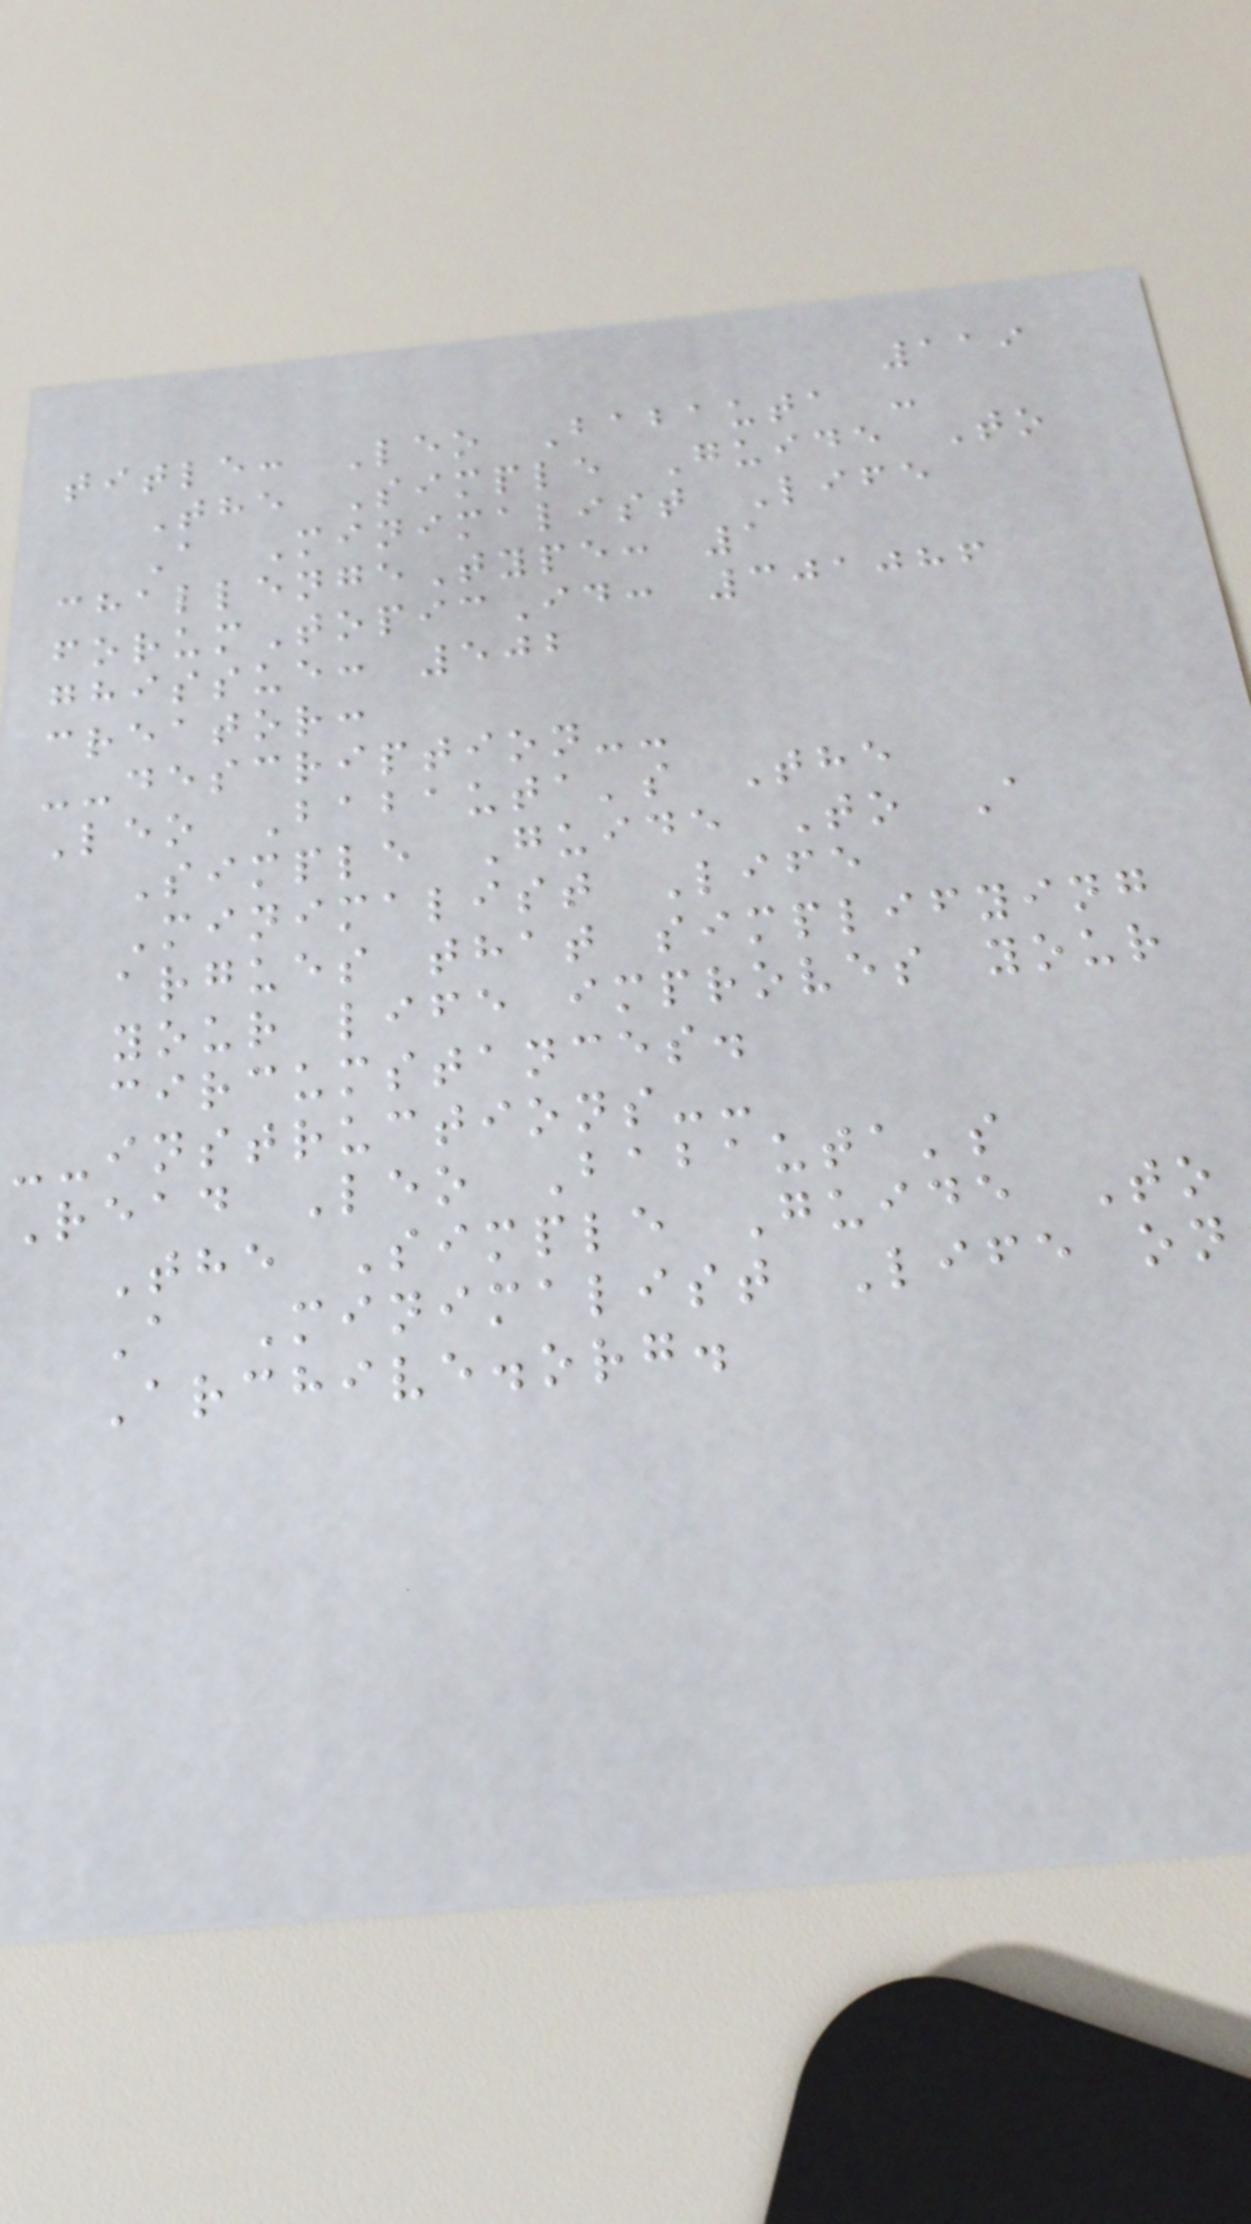119
title: Leo Babauta -
The Simple Guide To
A Minimalist Life
challengeType: 1
forumTopicId: 301086
ghissue: 502
creator:
--description--
Leo Babauta's The
Simple Guide To A
Minimalist Life
argues that simplifying
your life improves your
circumstances.
--instructions--
Read Leo Babauta's
The Simple Guide To
A Minimalist Life on
Archive.org.
